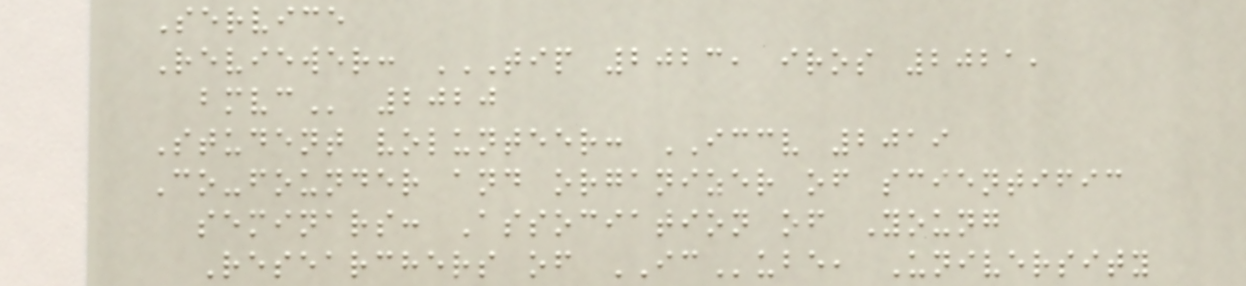Service
Reviewer: TIP 2023, IROS 2021,
BMVC 2020
Student volunteer: ICCV 2019
Co-founder and organizer of scientific
seminars: Association of Young
Researchers of ICube, University
